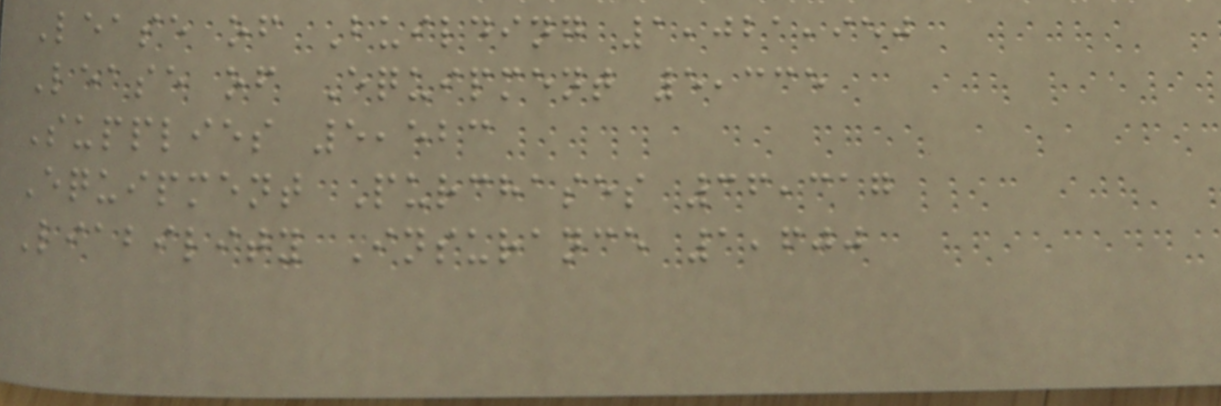Lease of Building 1,021,950
Lease of Equipment 5,335
Supplies 5,523
Equipment Purchases 36,317
Liability Insurance 1,600
